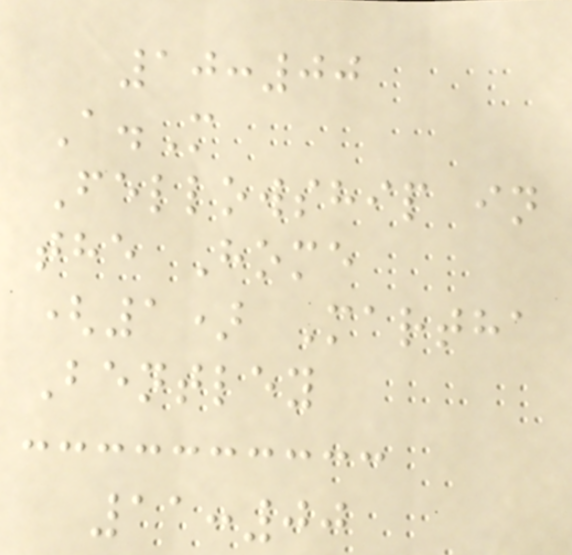10:00
A.M
Fellowship in
the Home
(1) Martha
Bentley
11:00
